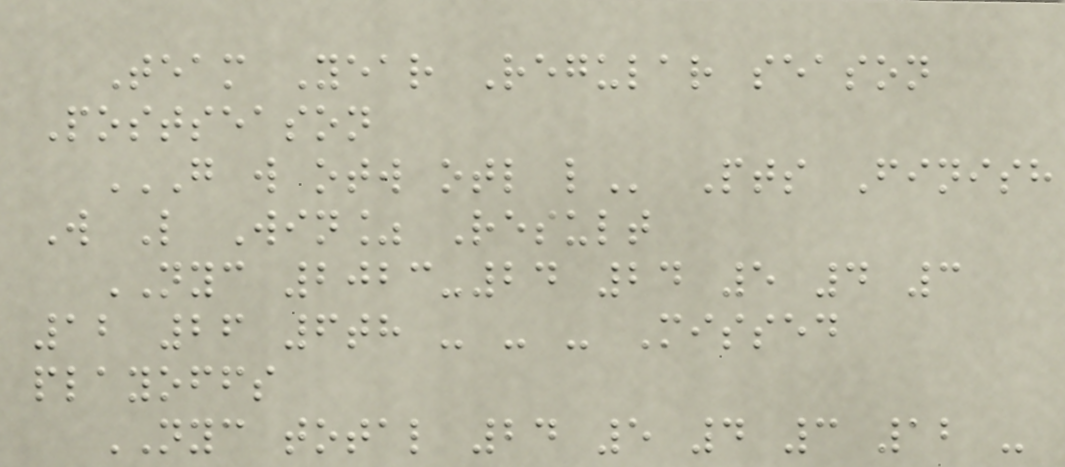Team Year Regular season
Postseason
G W OTW OTL L Pts Finish
W L Win% Result
NYC 2023-24 24 5 4 3
12 26 6th - - - Missed
playoffs
NYC total 24 5 4 3 12 -
